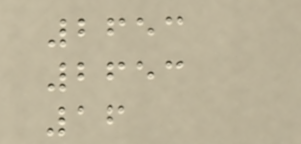2653
2653
16
